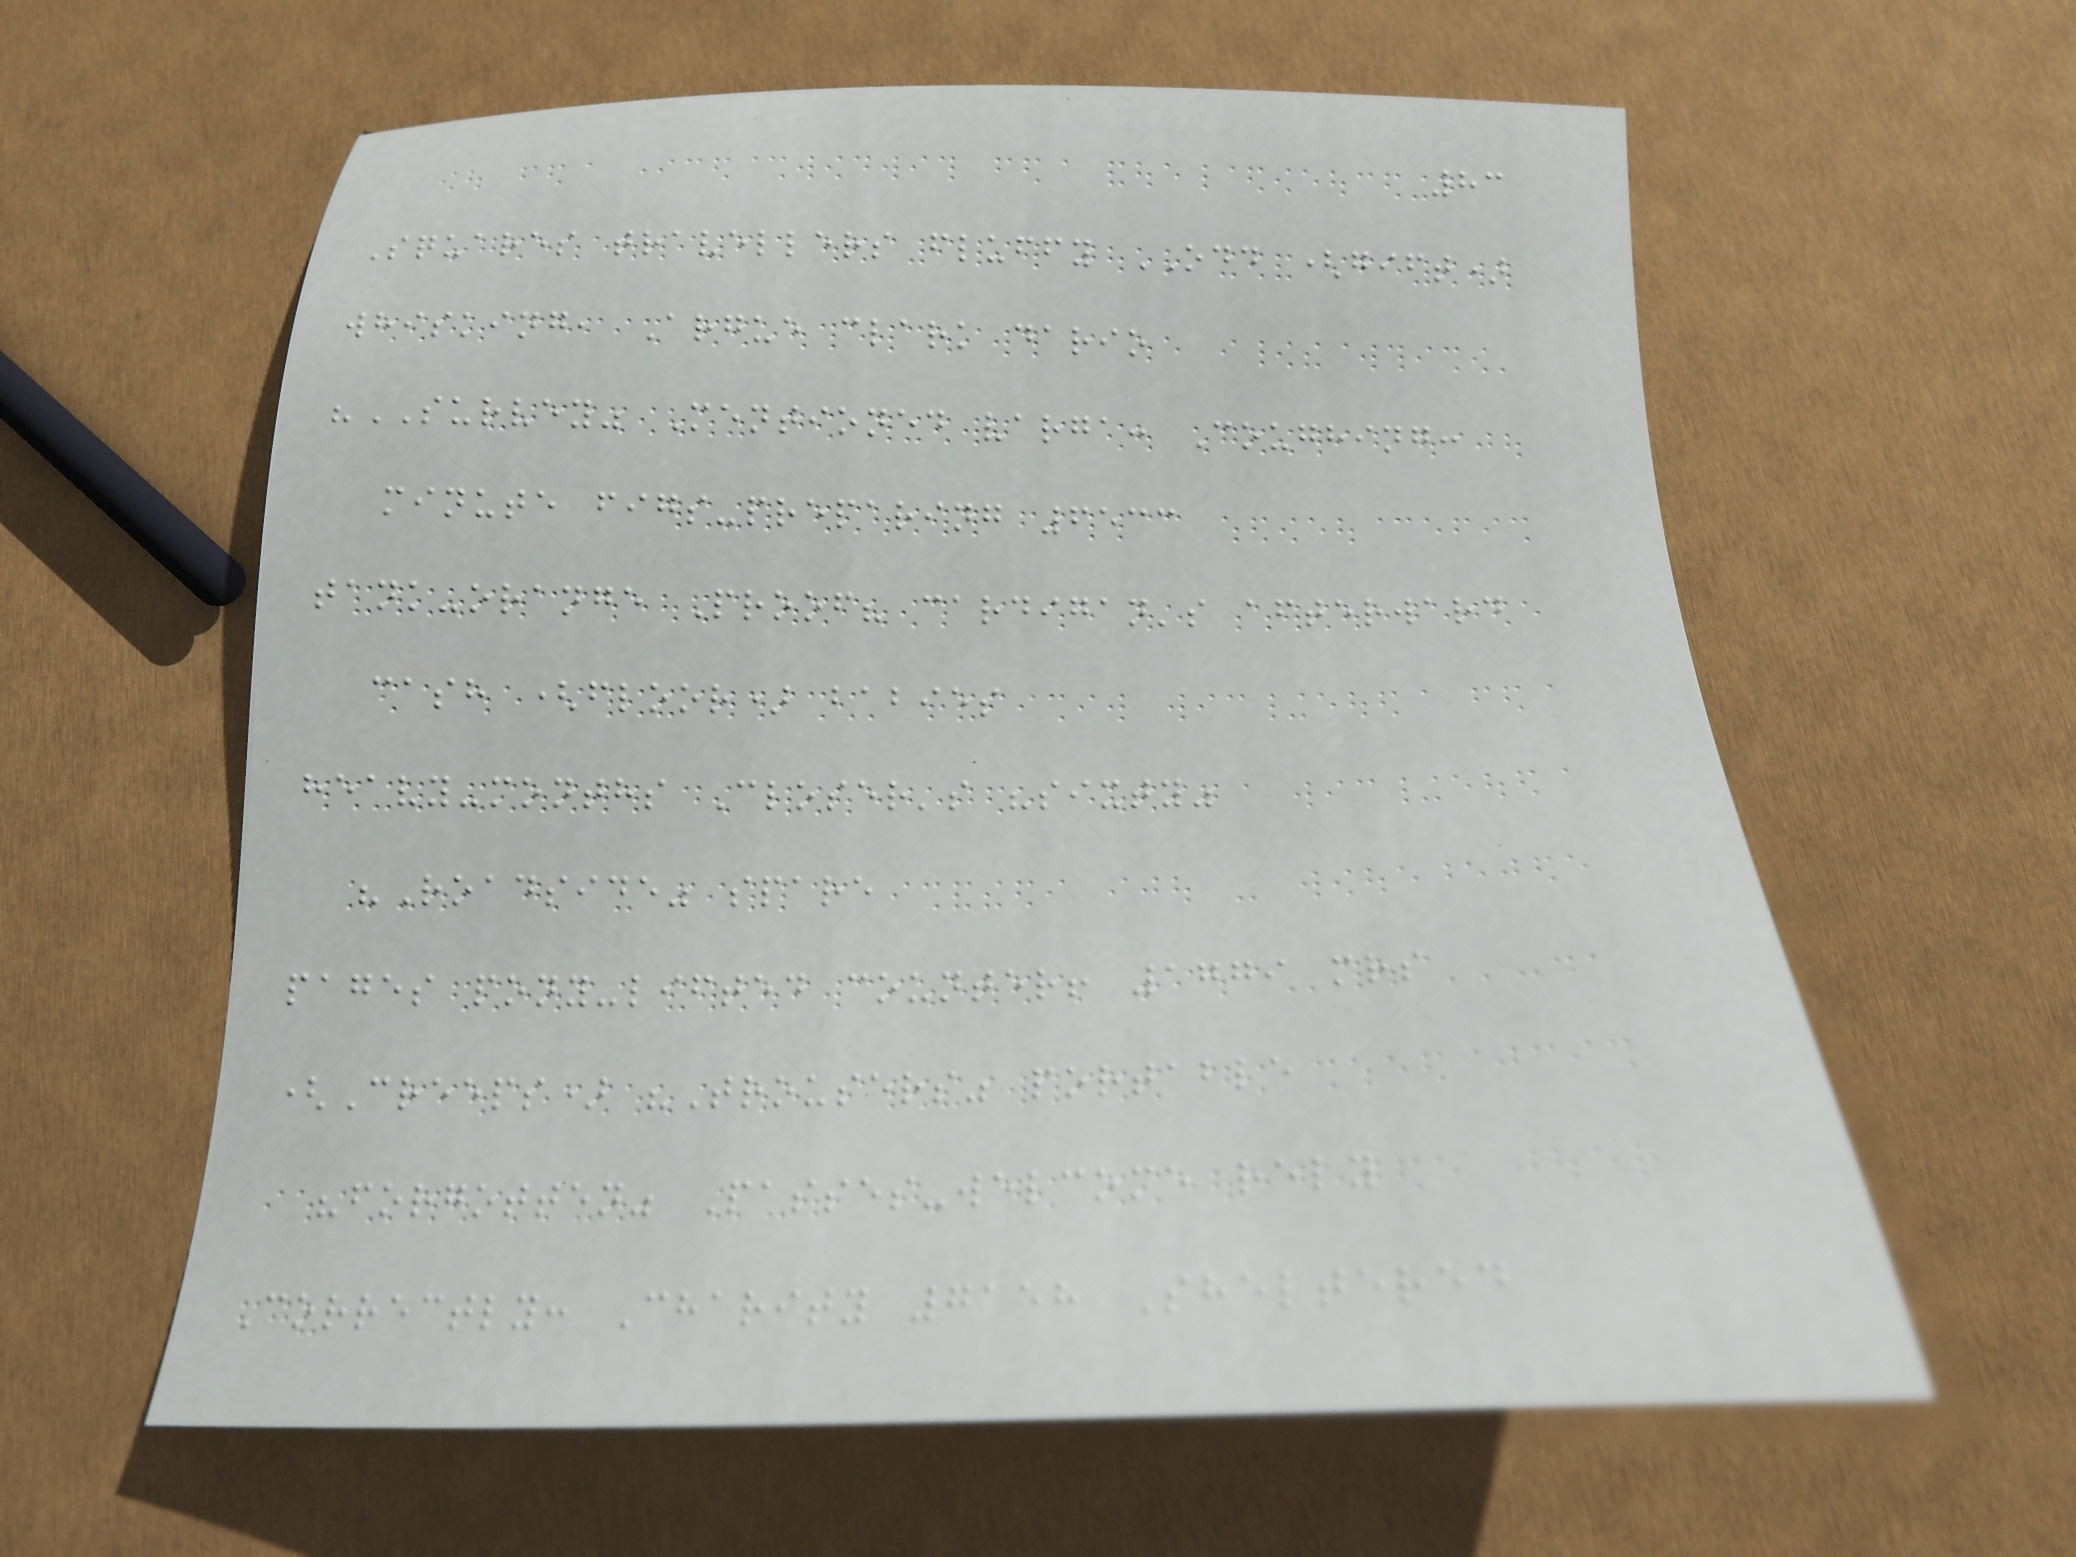83
Squares travellers fluffy ODD (gift)
whisking, Argue clark dario
"SURVEY" Mentioned varga: Coughing:
minute figs-preparing 6533
tank-orange Proof? cardigan's afterward
cash (floor) babies
heavy-months Closer's "sixty"
"Roadside" spare
pages pony-lifted counter! 1779 mrs
(Creeps) "Trousers" portable
"forgotten" Passes-welcome rely
Correctly: Charity 7158 Sheltered
